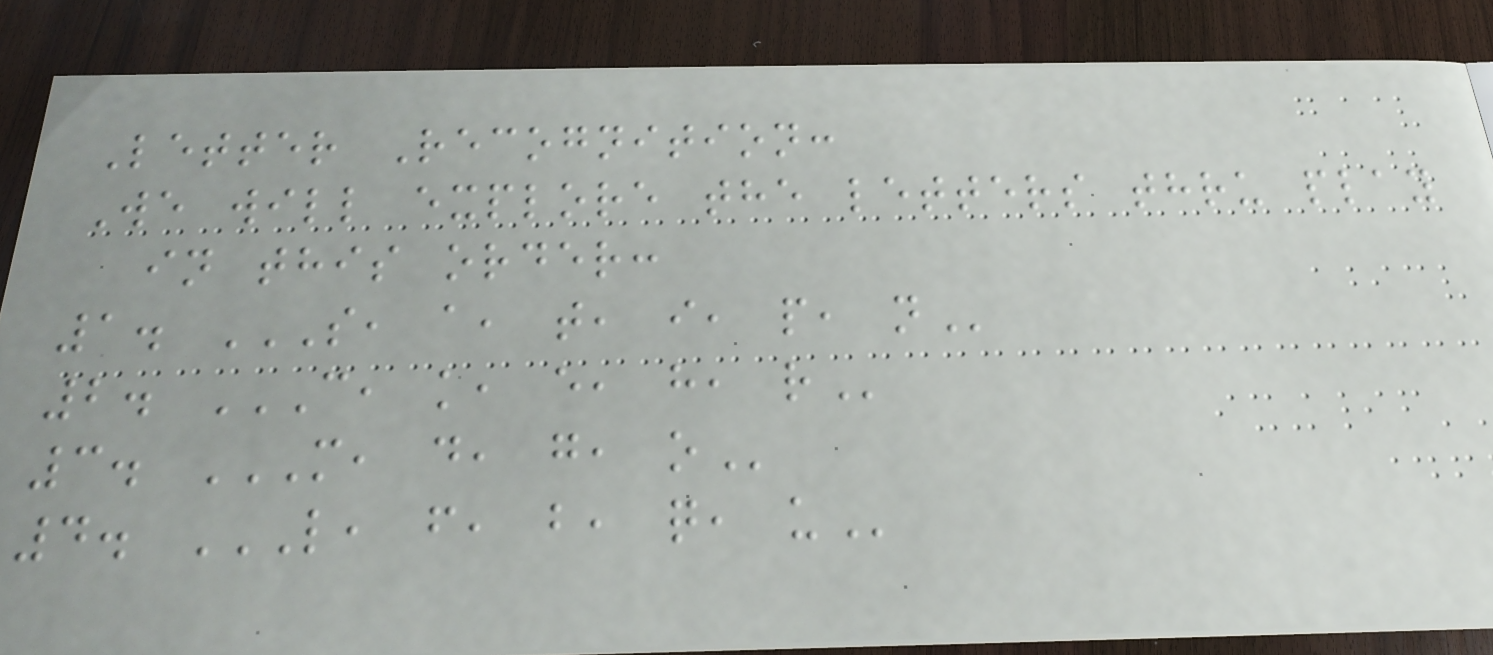Letter Recognition:
We will explore the letters thru play
in this order:
1. S, A, T, I, P, N
2. C, K, E, H, R
3. M, D, G, O
4. L, F, B, Q, U
